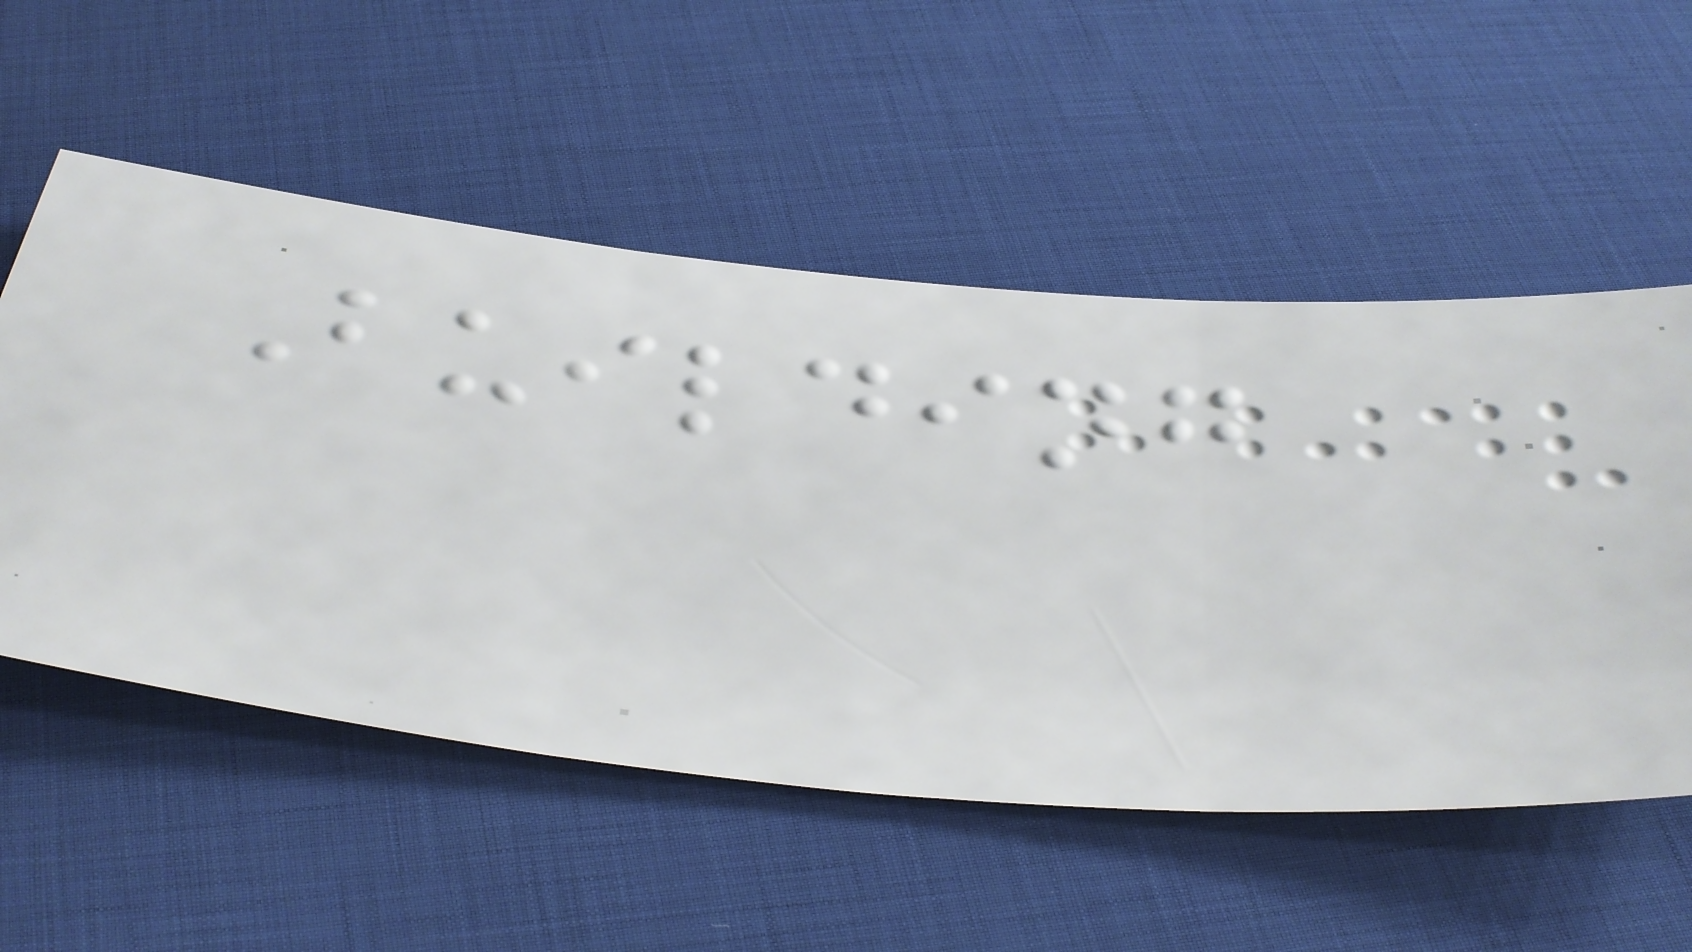Building
